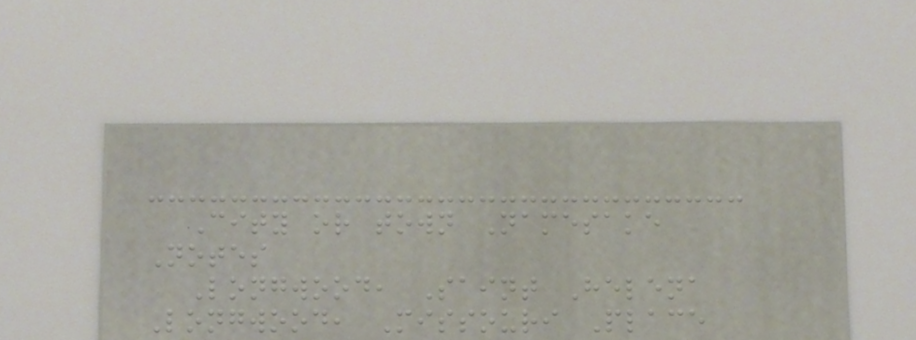City or town Namesake
Notes
Longwood, Saint Helena
Longwood, Missouri Place
